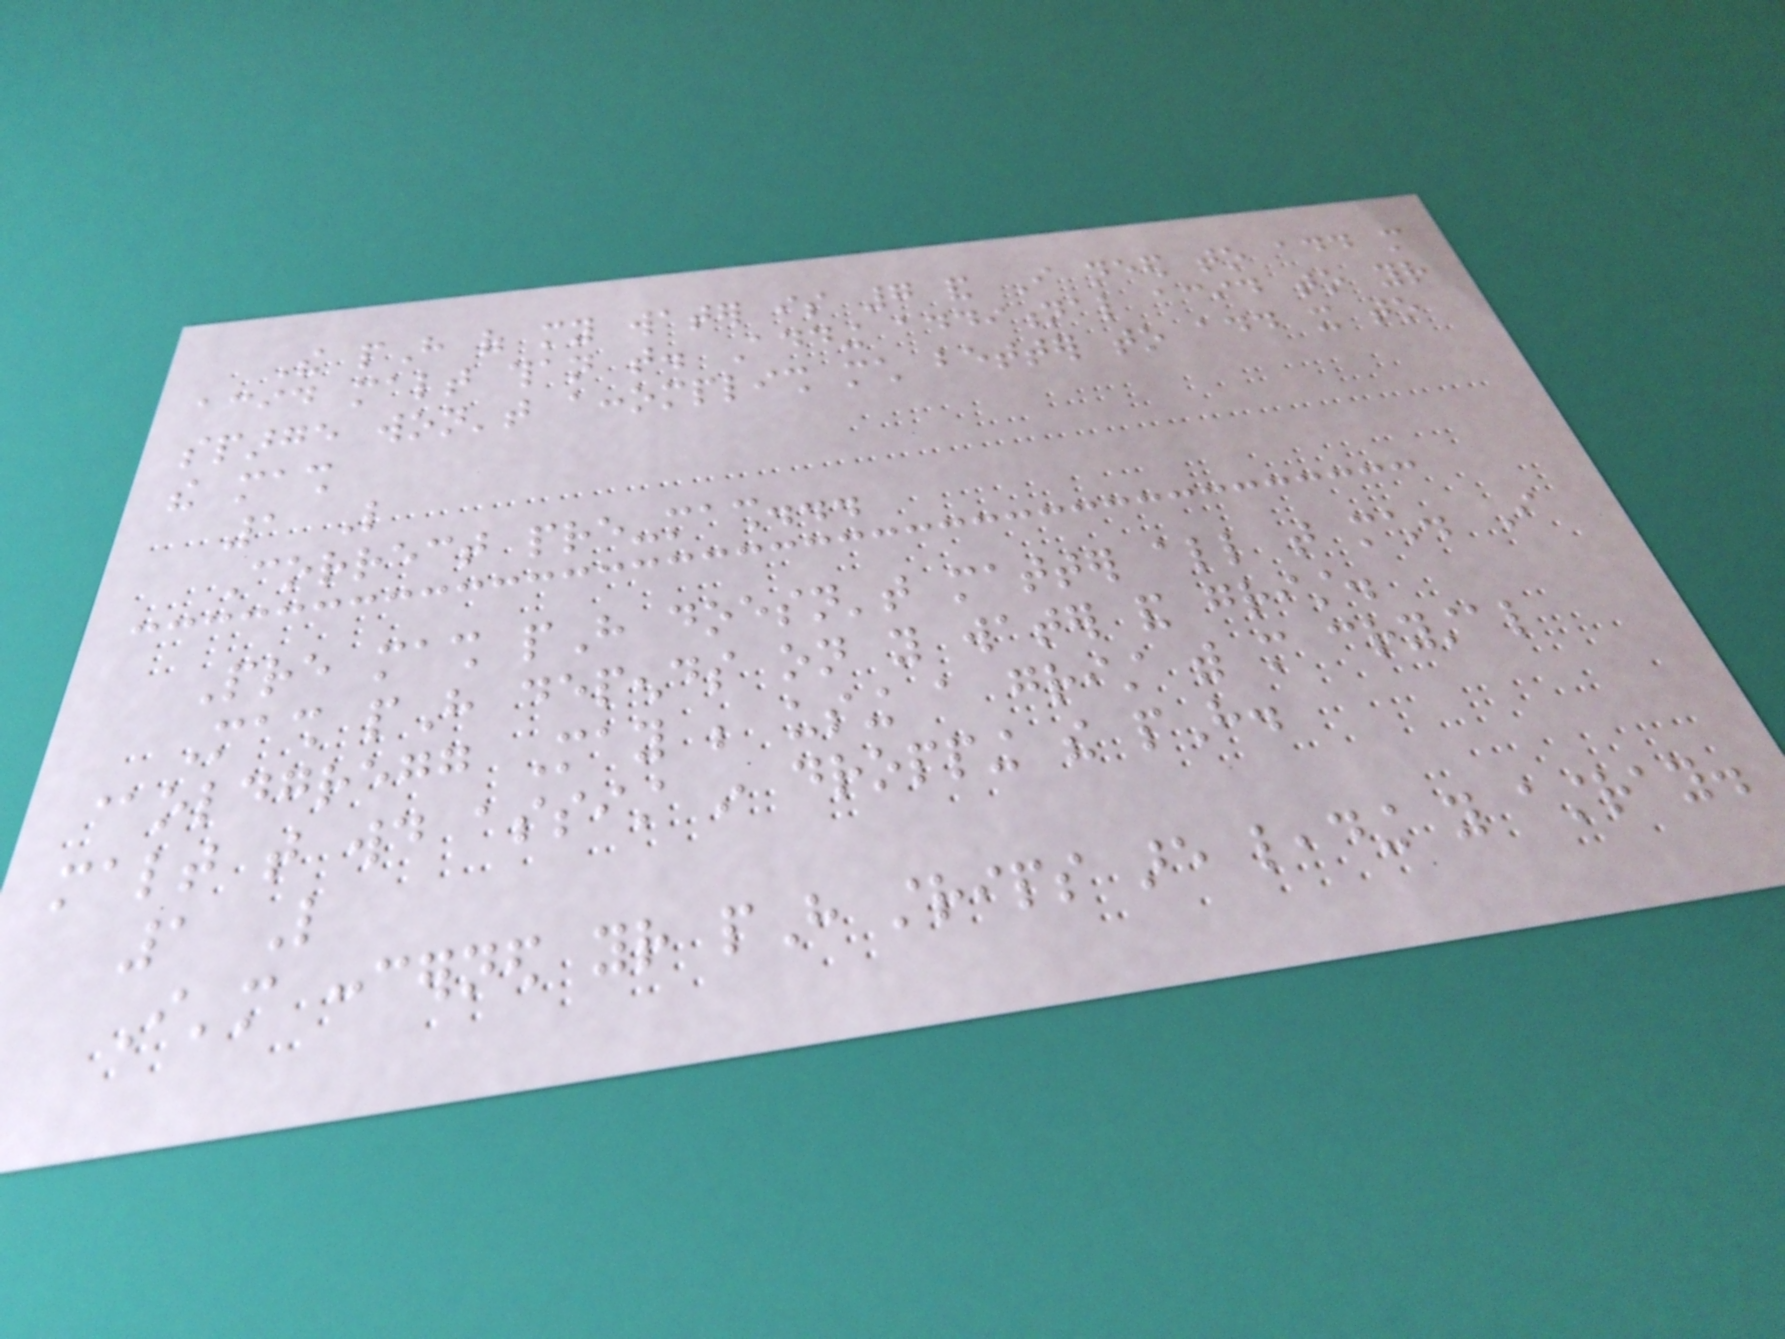The pH of my water is 7 and I need to add more
acid malt than that. Adding additional acid to your
sparge won't accomplish much better to add it to
the mash
1 Like
Correct pre-mash...
Pre mash pH doesn't matter all that much. I
Mash pH depends on you water and grist.
@oldgregg May be using a grist with more crystal
malt that would assist in dropping the pH.
1 Like
I'm concerned your pH strips are leading you astray.
